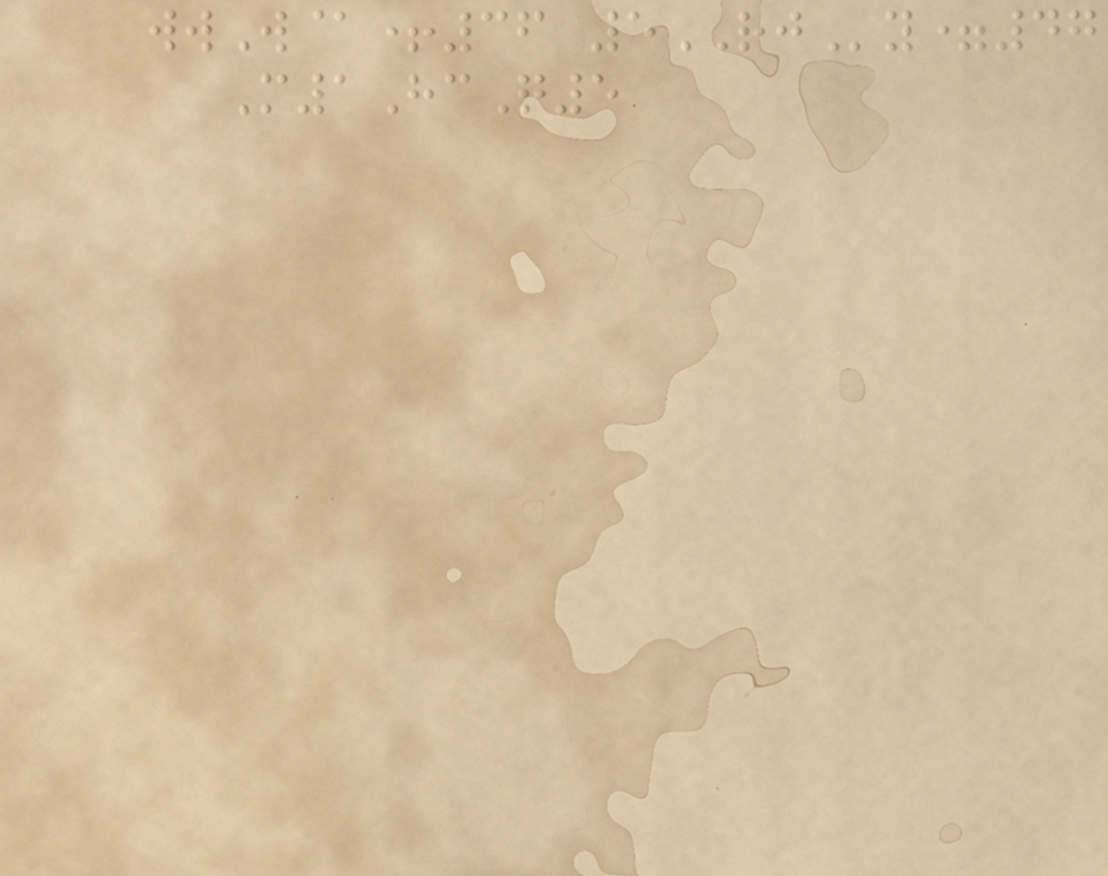wwW@+36 5RJy=47
M1HcQ5
